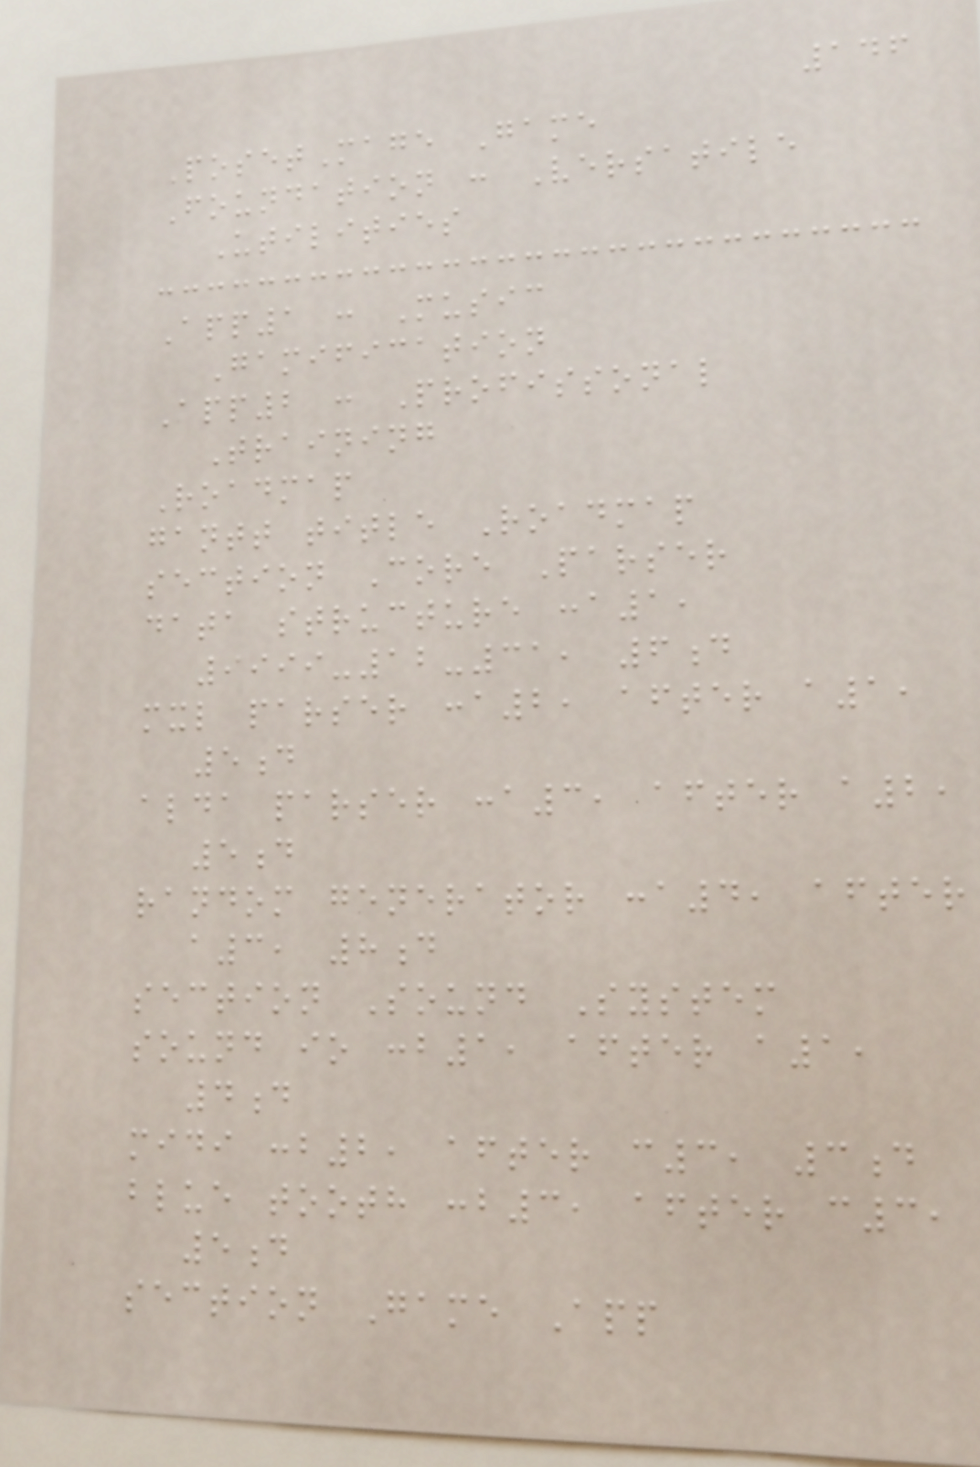146
PosetMage Game
Foundation : Versatile
Utilities
App1 : Music
Gamification
App2 : Profissonal
Training
Roadmap
gantt title Roadmap
section Core Parser
data structure :a1,
9999-12-31, 6d
mxl parser :a2, after a1,
5d
alda parser :a3, after a2,
5d
random generator :a4, after
a3, 8d
section Sound System
sound io :b1, after a1,
4d
midi :b2, after c3, 3d
blue tooth :b3, after c3,
5d
section Game App
